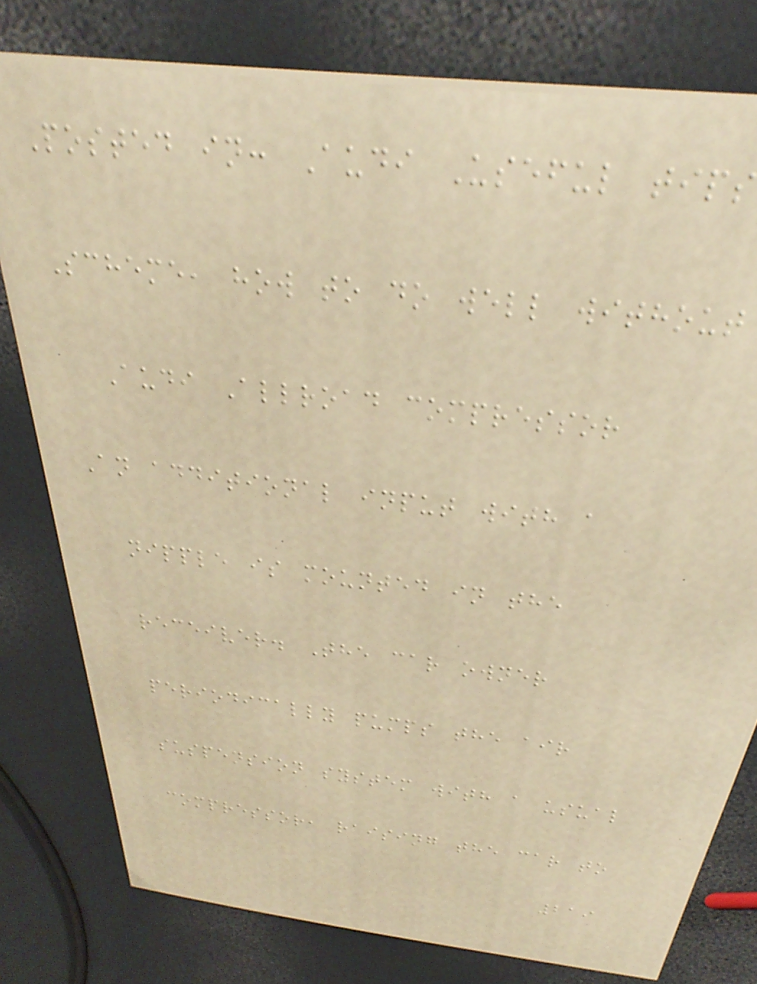Posted in: Audi Useful tips
Scheme, how to do well without
Audi Allroad compressor
An additional input with a
nipple is mounted in the
receiver. The car owner
periodically pumps the air
suspension system with a usual
compressor, raising the car to
219
